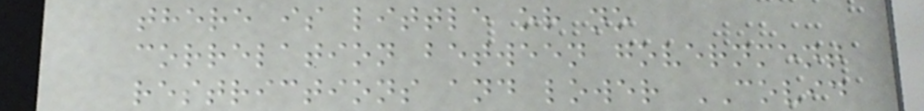there is little or no
correlation between government
restrictions and lower COVID
